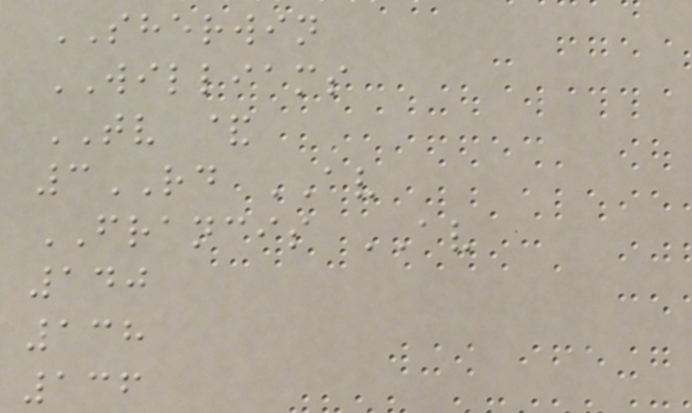SHERWIN
WILLIAMS
TV &
3RD AV
FRANCIS AV
140
138
136
